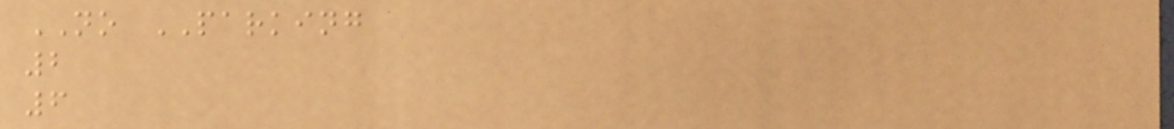NO PARKING
2
6
